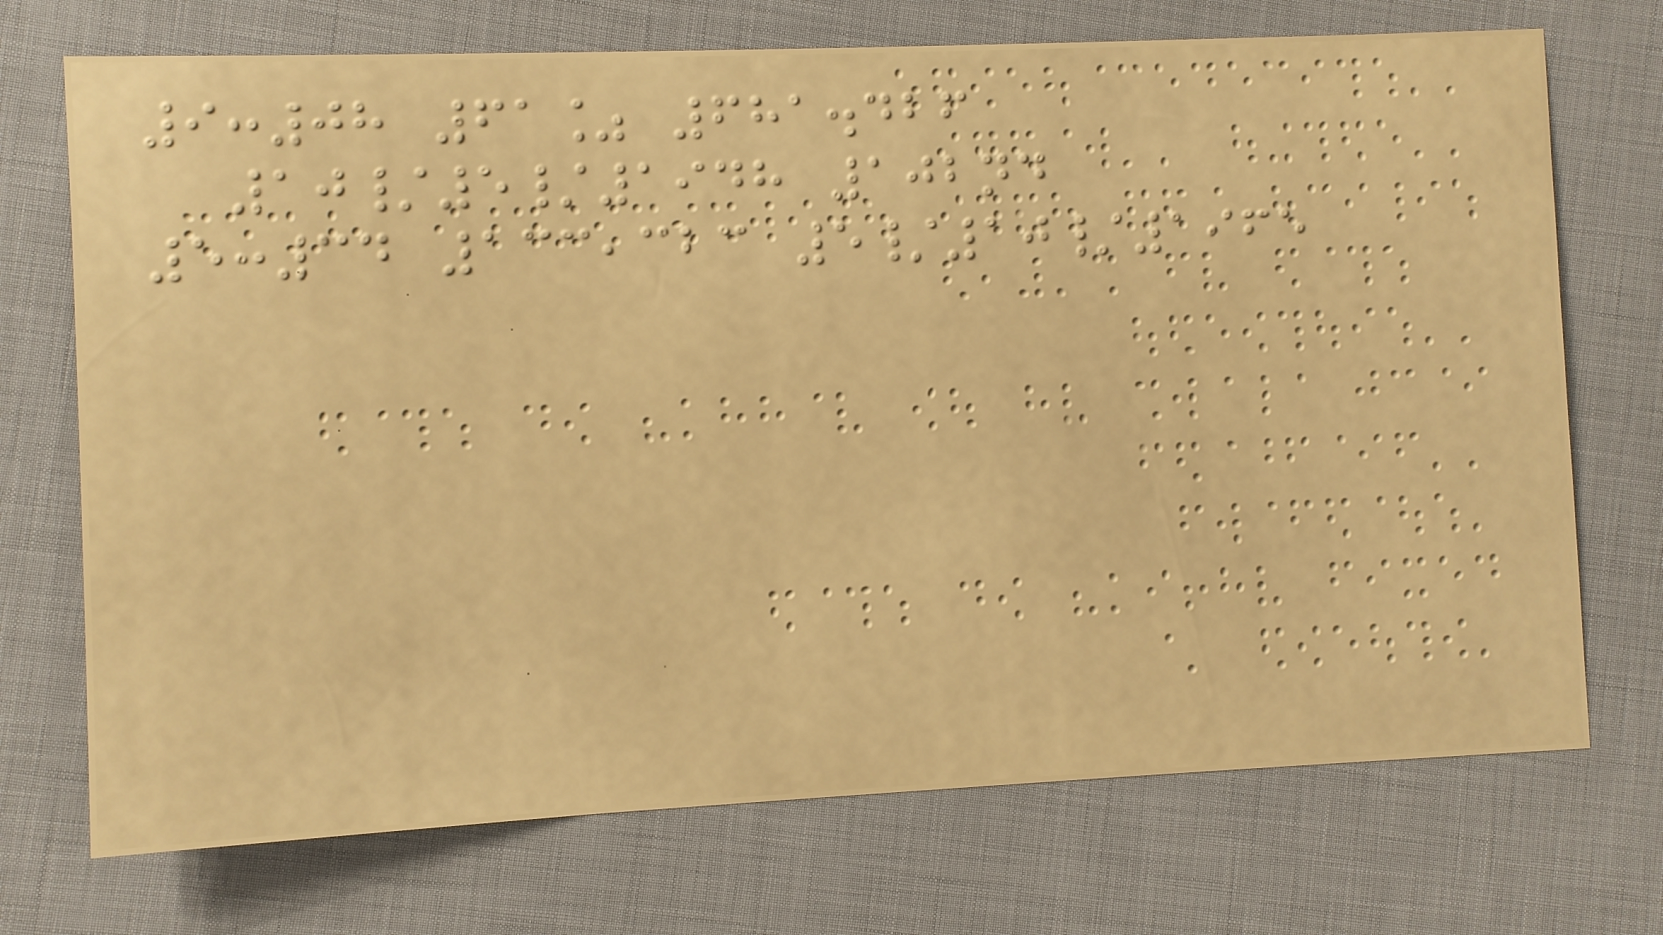9:08 61% 681.426
10/5/1948 102nd
5:34 133,323 5/10/1965
